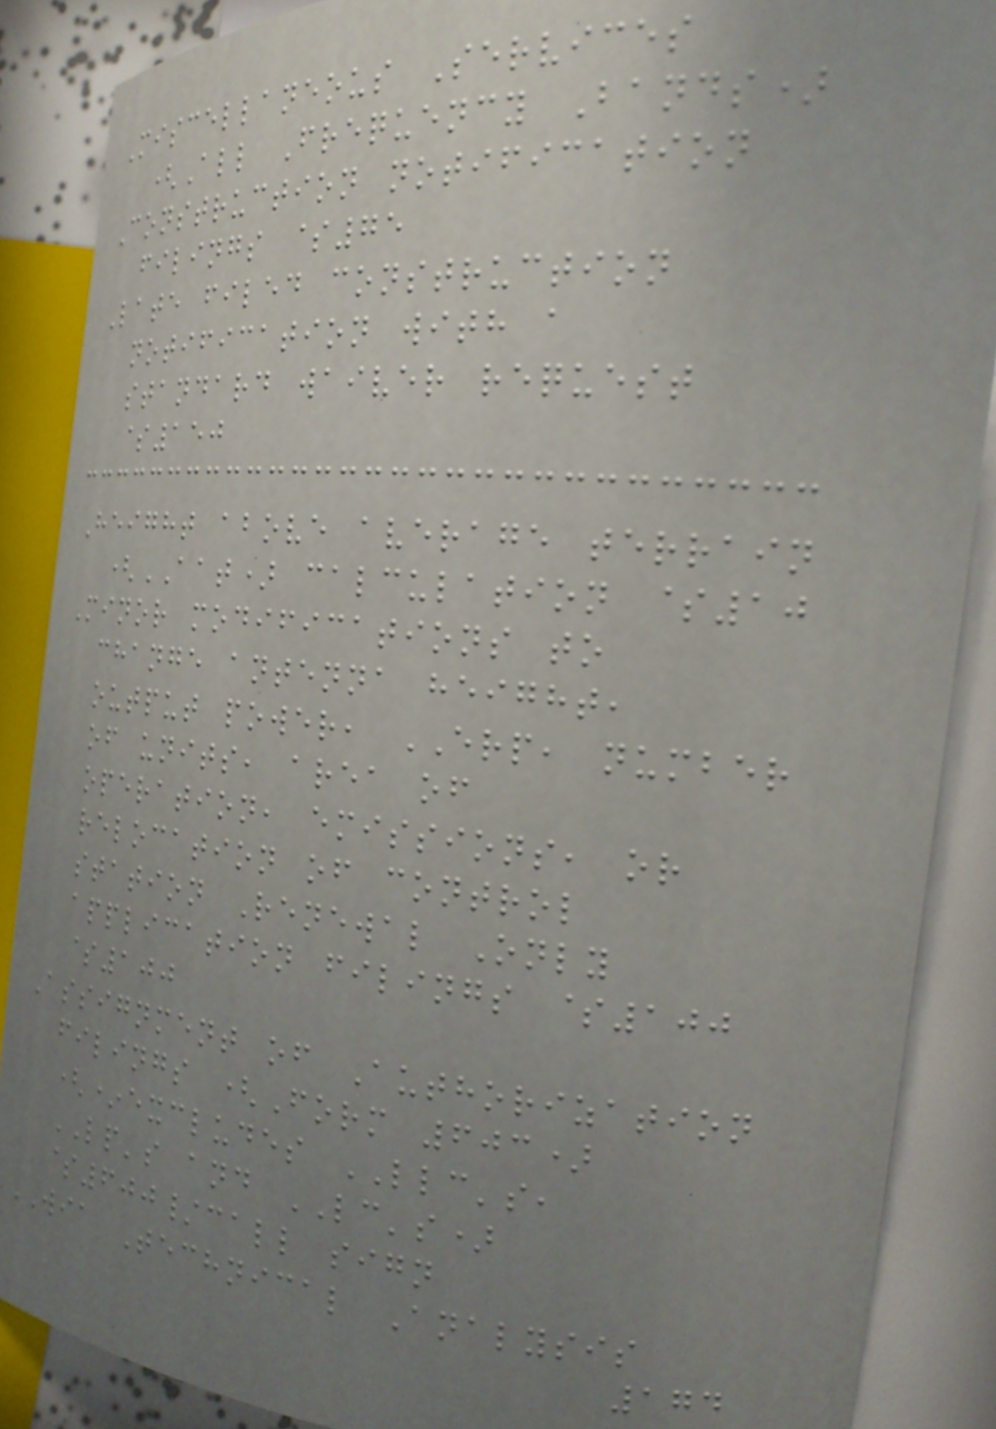Miscellaneous Services
(All Frequency Bands)
Construction notification
filings $75
Late filed construction
notification with a
standard waiver request
$150
Height above average terrain
(AAT) calculation $10
Minor modifications to
change antenna height,
output power, ERP, number
of units, area of
operation, emissions, or
relocation of control
station Renewal Only
application filings $100
$100
Assignment of Authorization
filings (Form 603)
(*excludes LLC's,
LP's and LC's)
$600/call sign
WIA Technical Analysis
174
